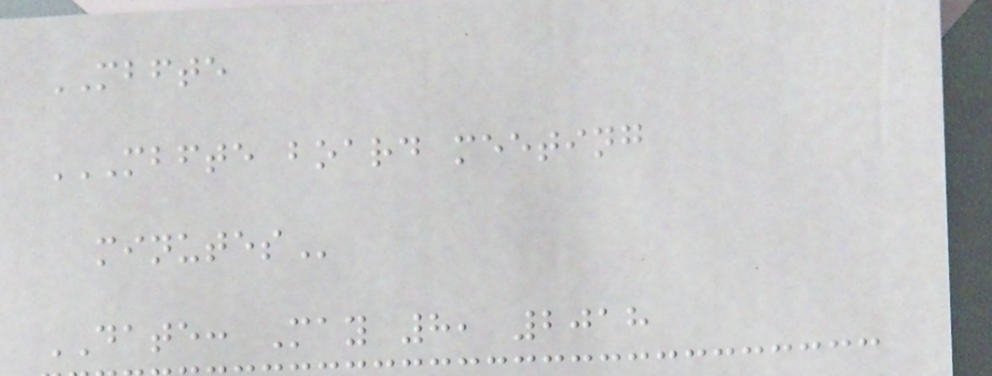MBFTE
MBFTE BOARD MEETING
MINUTES
DATE: May 8, 2018
